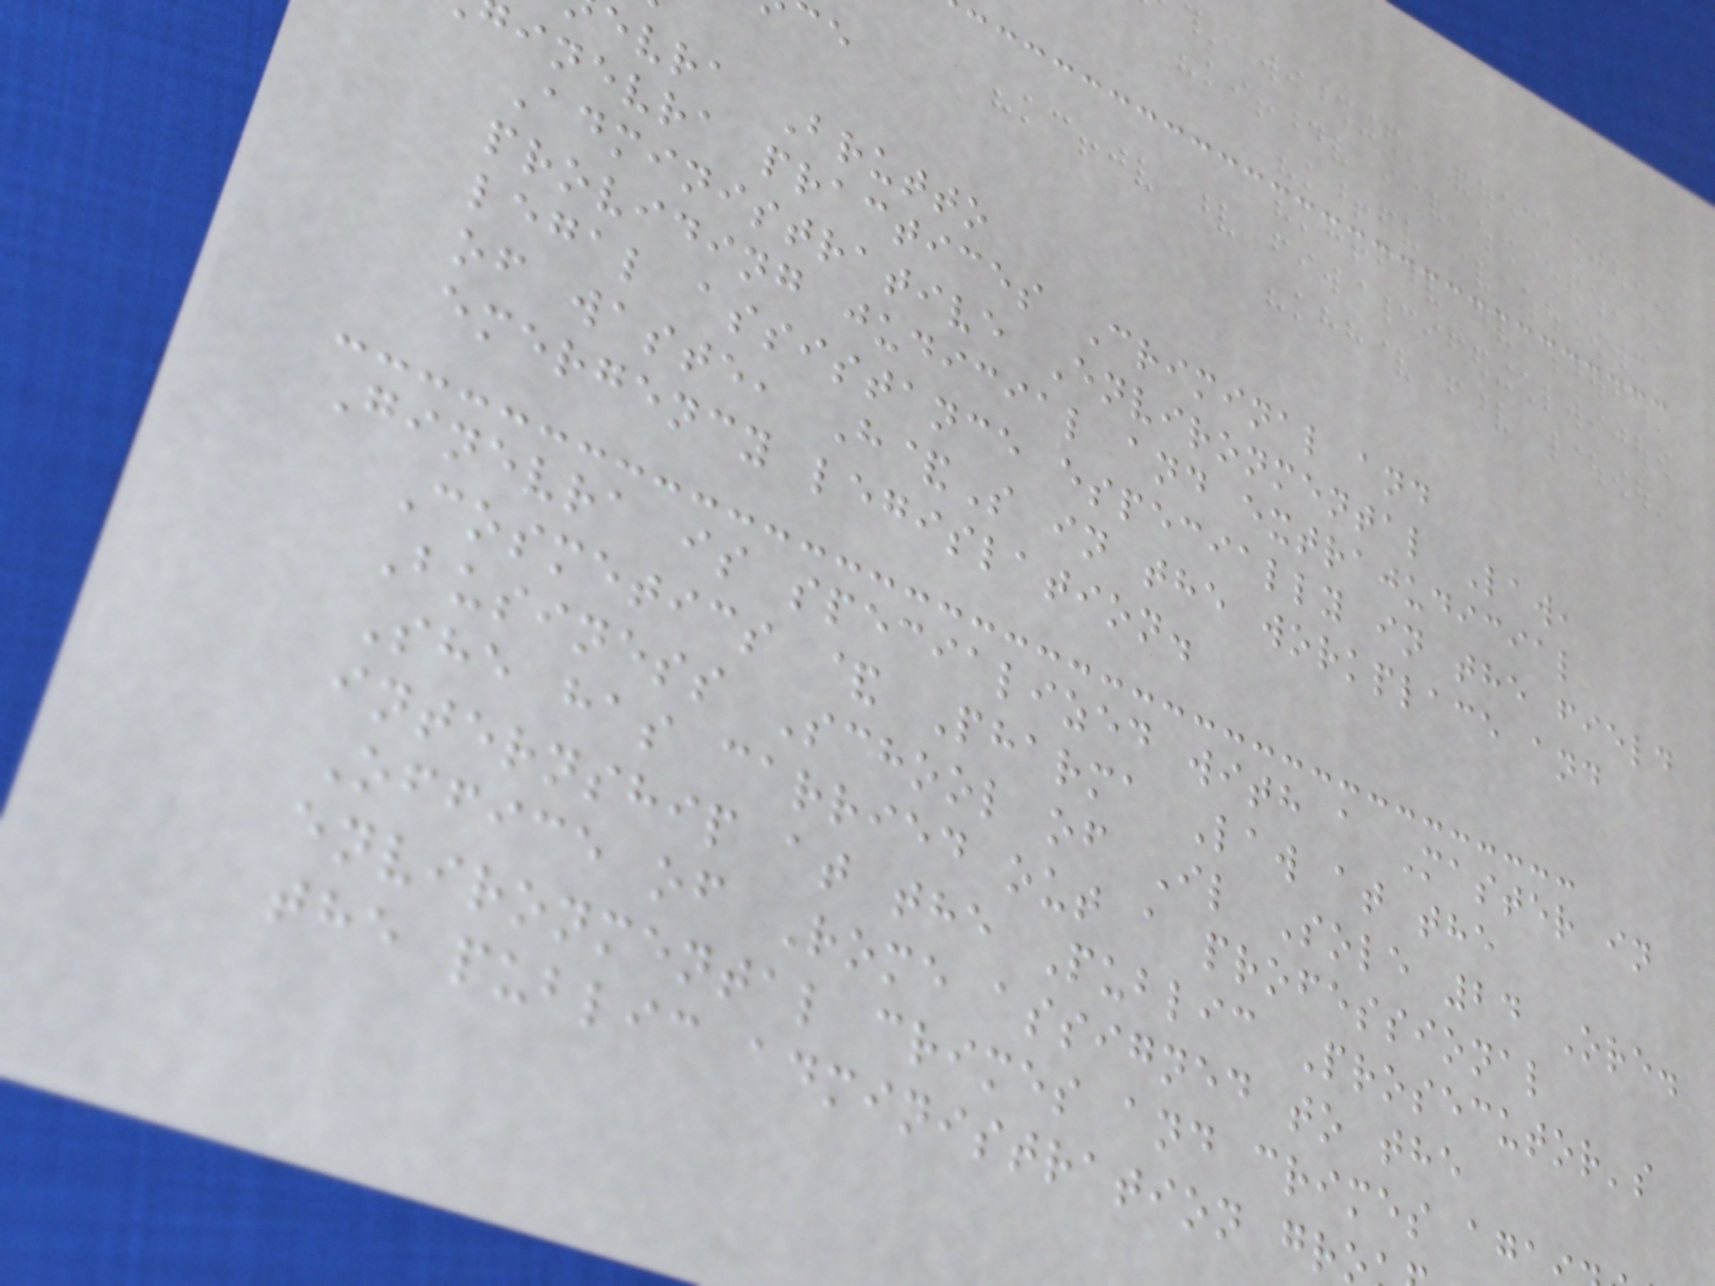evra Brutto
inevra practices Criminal and
Administrative Environmental Law,
providing judicial and extrajudicial
legal assistance especially in the field
of waste, H&S in the workplace and
emergency legislation.
Ginevra is specialized with a Master in
Cosmetics & Pharma Law at the
Business School of Il Sole 24 Ore.
She has carried out a professional
internship at the Public Prosecutor's
Office of Rome assigned to the
environmental crimes and crimes aga
the public administration gr
